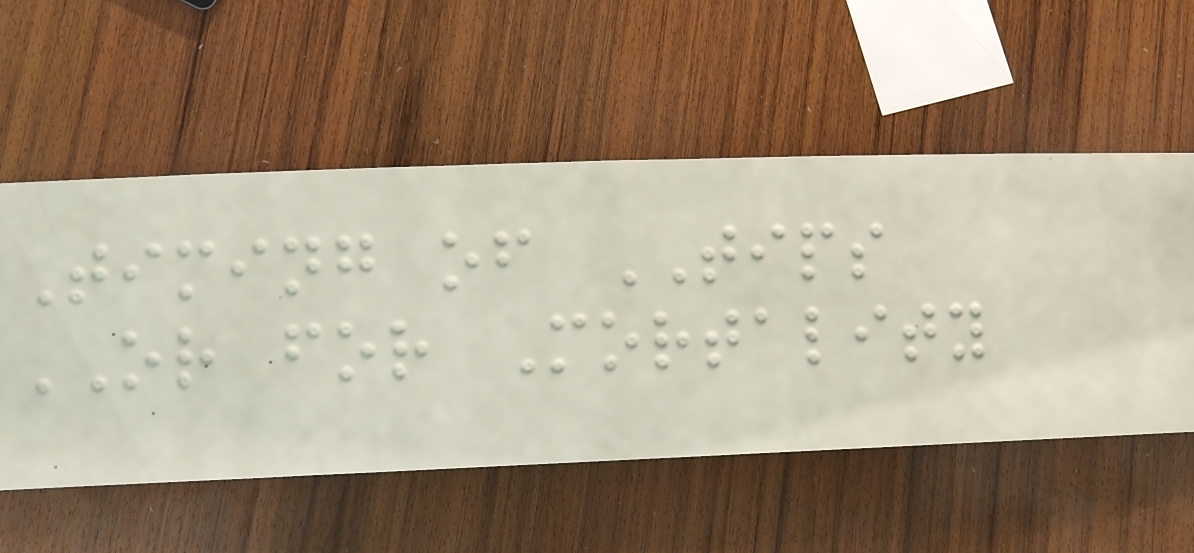Timing of TIPS
OR for Mortality
